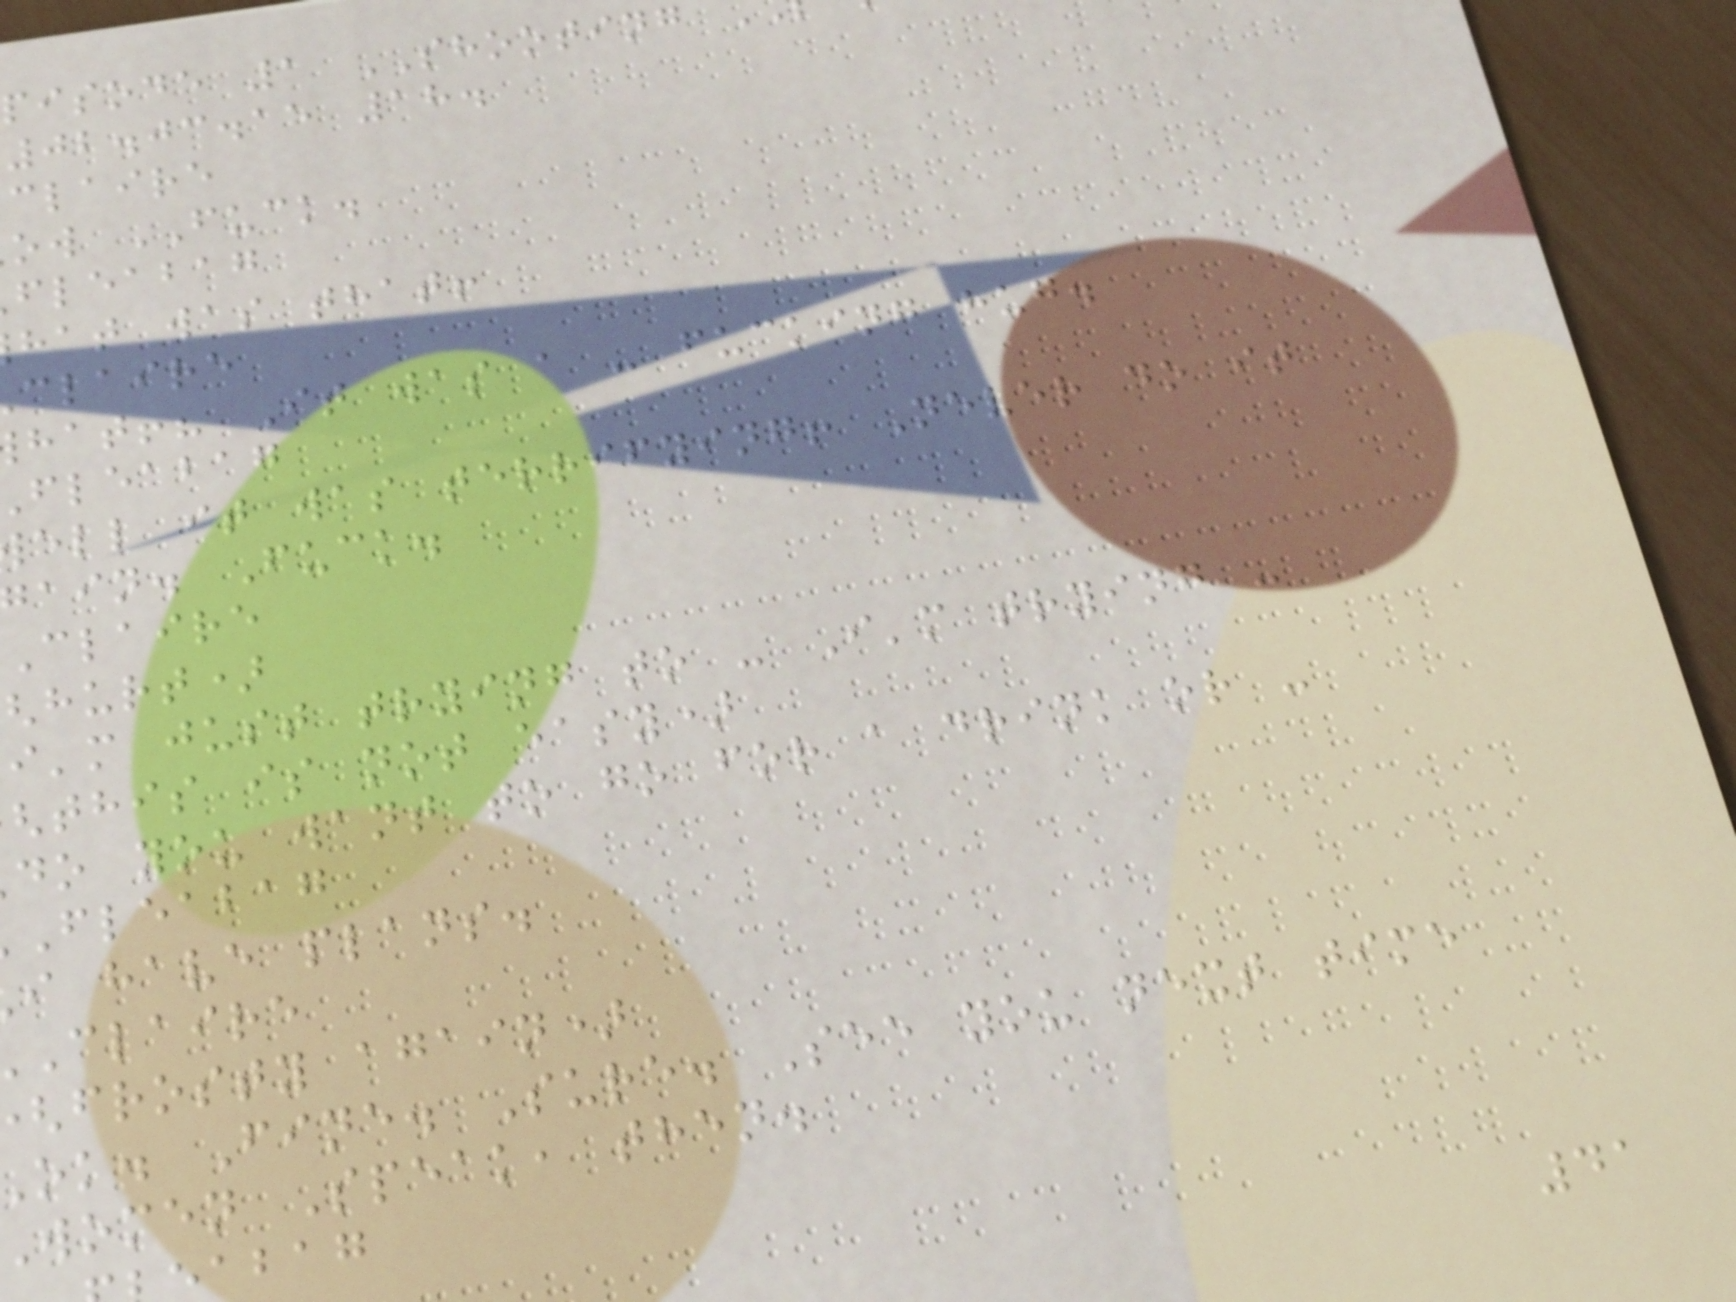pisode 1 SHOOTING
02.03.15 18.
claire
ow FUCK.
fleabag
hat was that!
claire
hat!? It was a - fucking hug.
fleabag
ell it was terrifying! Never do it
ain. Fuck.
claire
hurt)
i'm just trying to - I'm trying -
this is not easy)
do you want to go for a drink or -
fleabag
i have plans.
claire
frosty again)
ok. Fine. Sure. See you next time
women Speak, then.
abag
41
